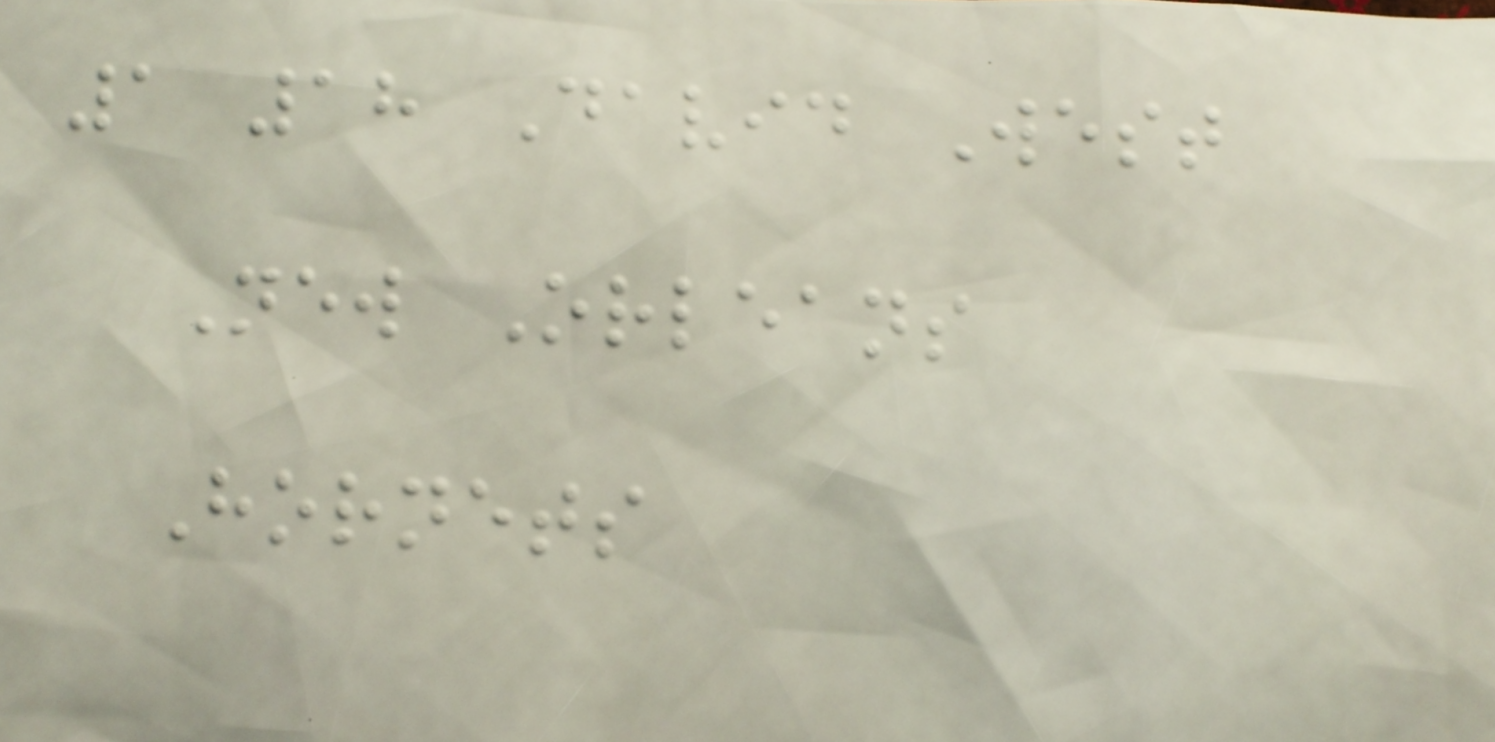1 18 David West
New Orleans
Hornets
